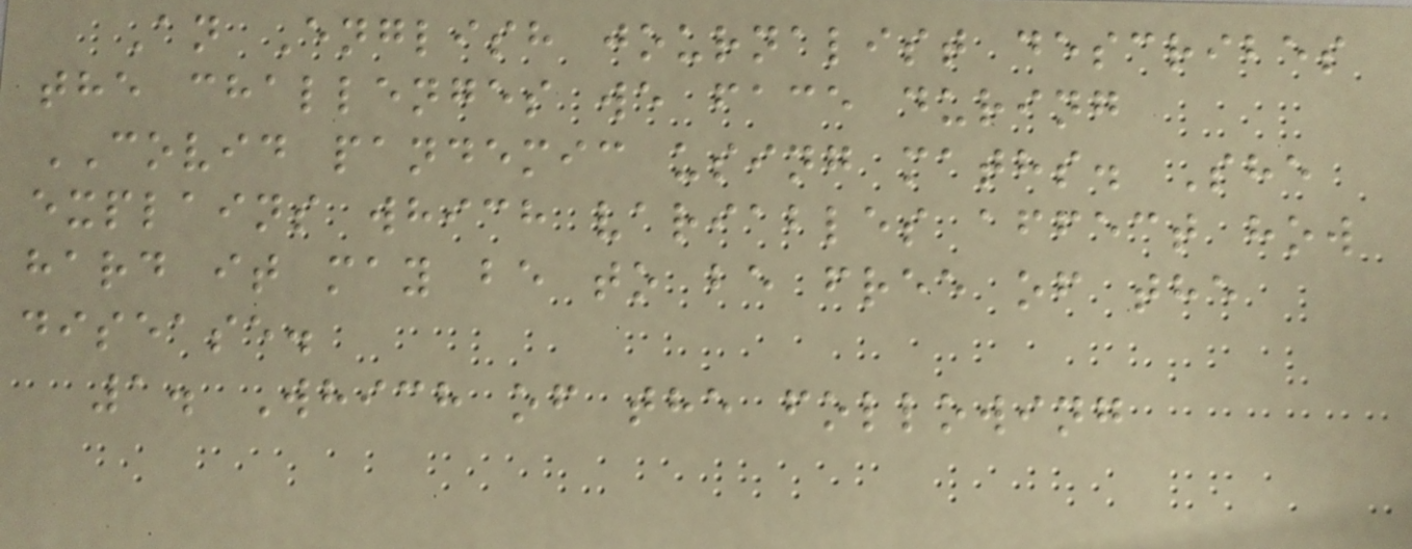An English journalist describes
the challenges we face during
COVID pandemic using maths. She
explains which variables affect how
hard it may be to be free of the
disease.
1. Which of the following
